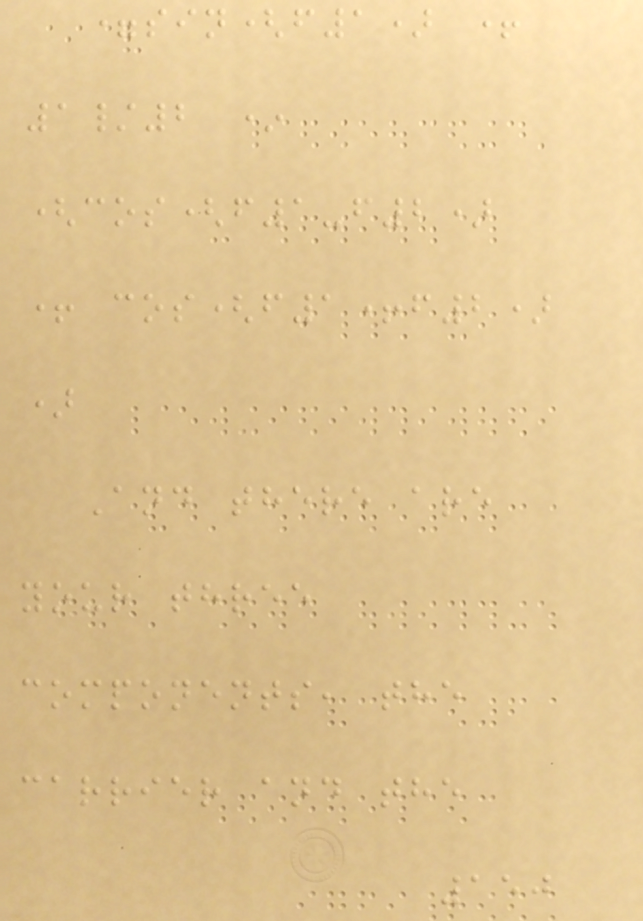=sin(f1) +
1/2 *
(cos(f1-f2)
+ cos(f1+f2)
)
And there are
your three
components, the
carrier and the
150
